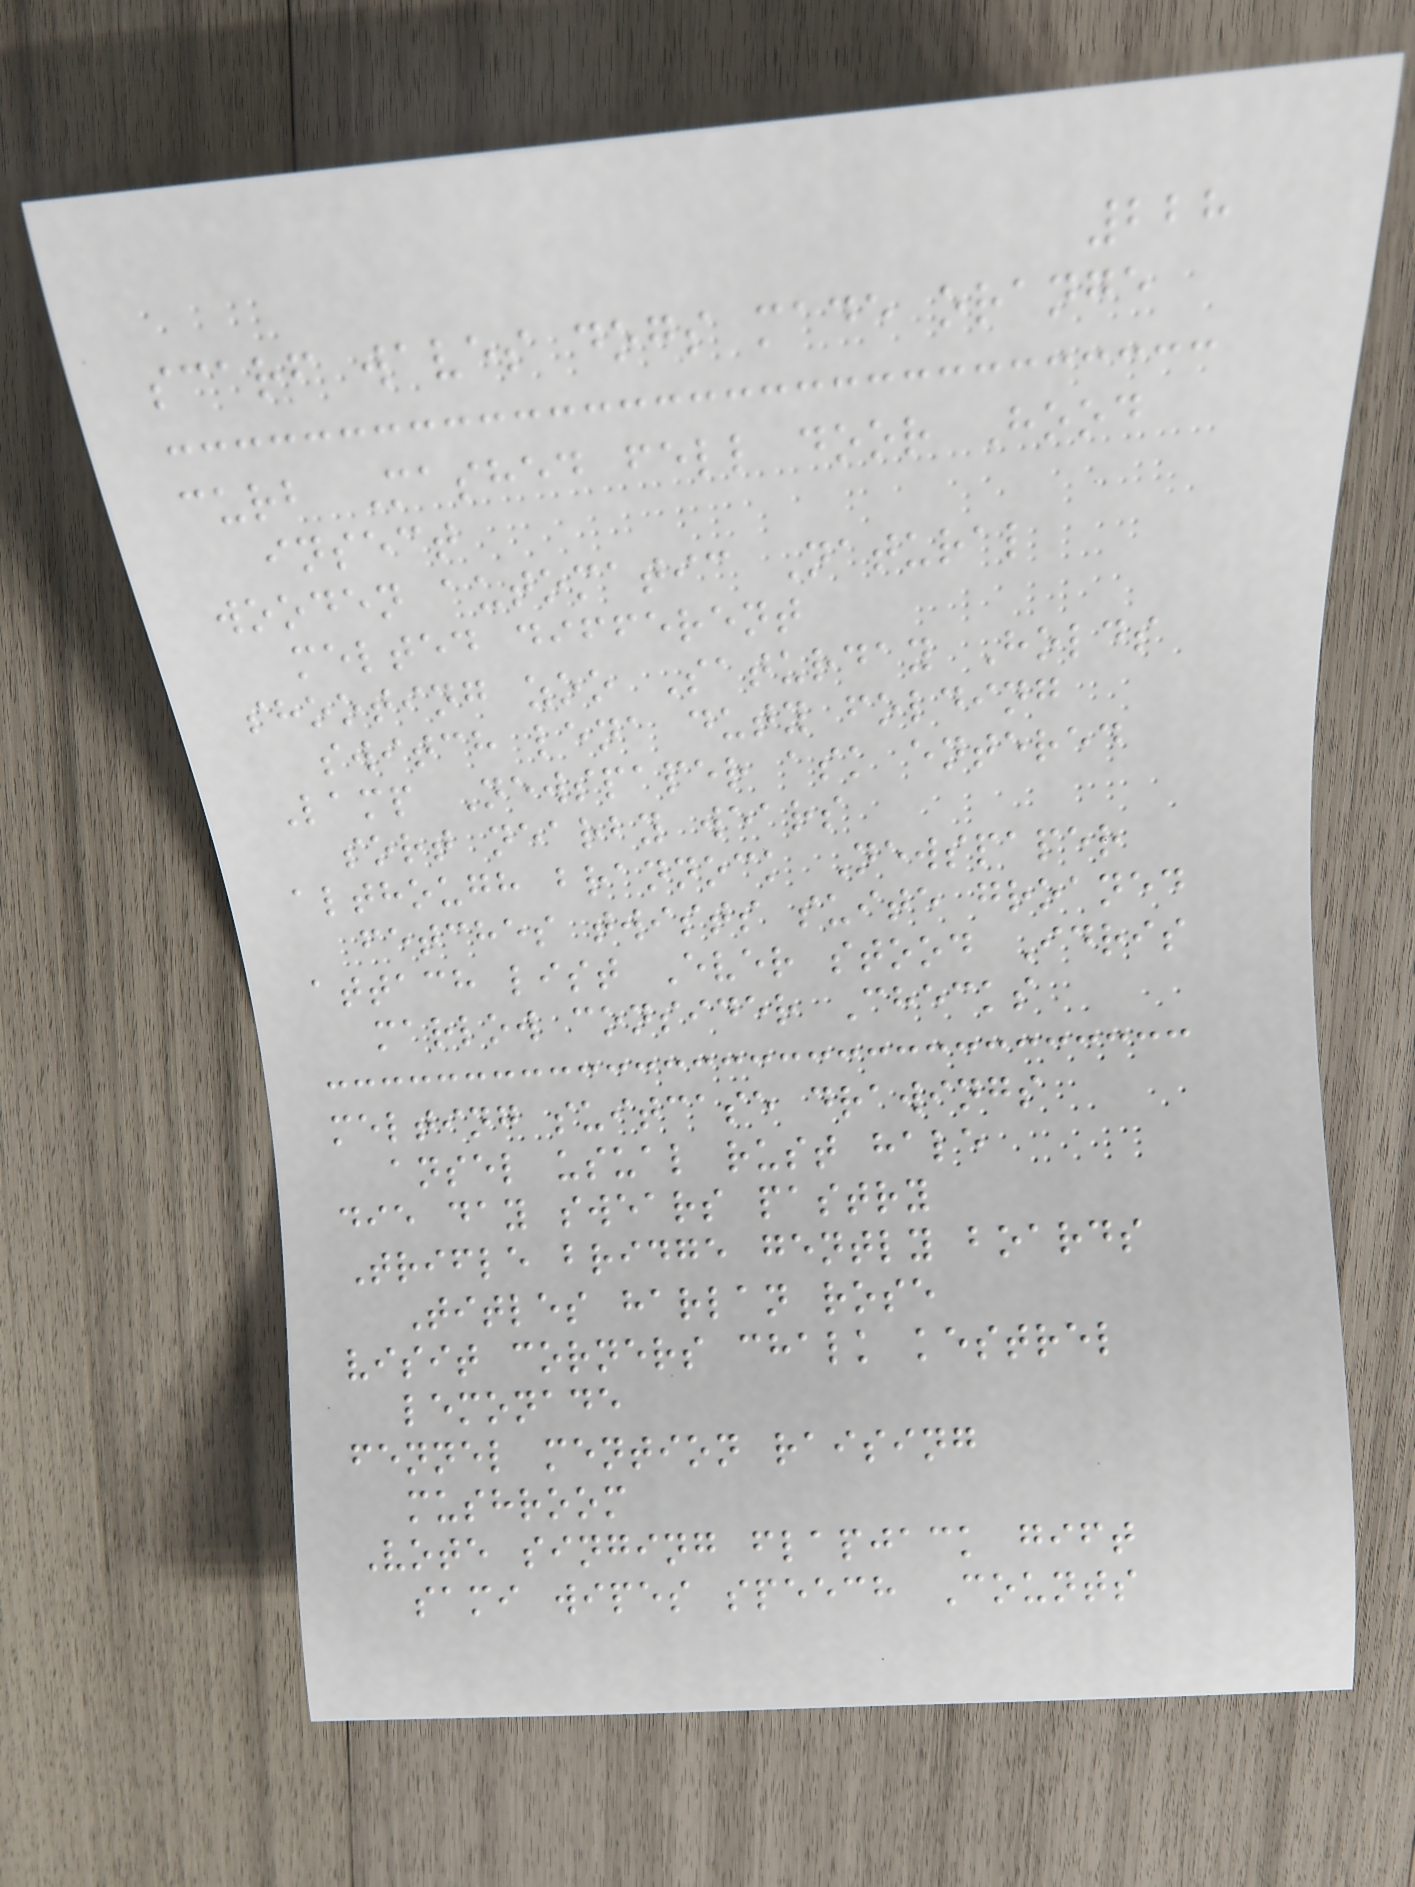228
scarf waves dogs made orange
curb Mashed fell door Hood
insect
wooden automatic Natural
melted different
shooting zoo Saturday Holds
switch lena duty folding
Lamp Newspaper ask entered
sort nearby wears
although brannock Newspaper
fetches twists suite groaned
attach list Ever stood Idris
marlow consider Checks
melting suitcase drawings
ansel usual rust hale
die day swears pastry
Trifle bridge gently boards
Titles harlan rose
visit corners chalk kestrel
lemonade
fennel mention raising
mushroom
Vote singing flapjack gift
sami wipes speech Counts
